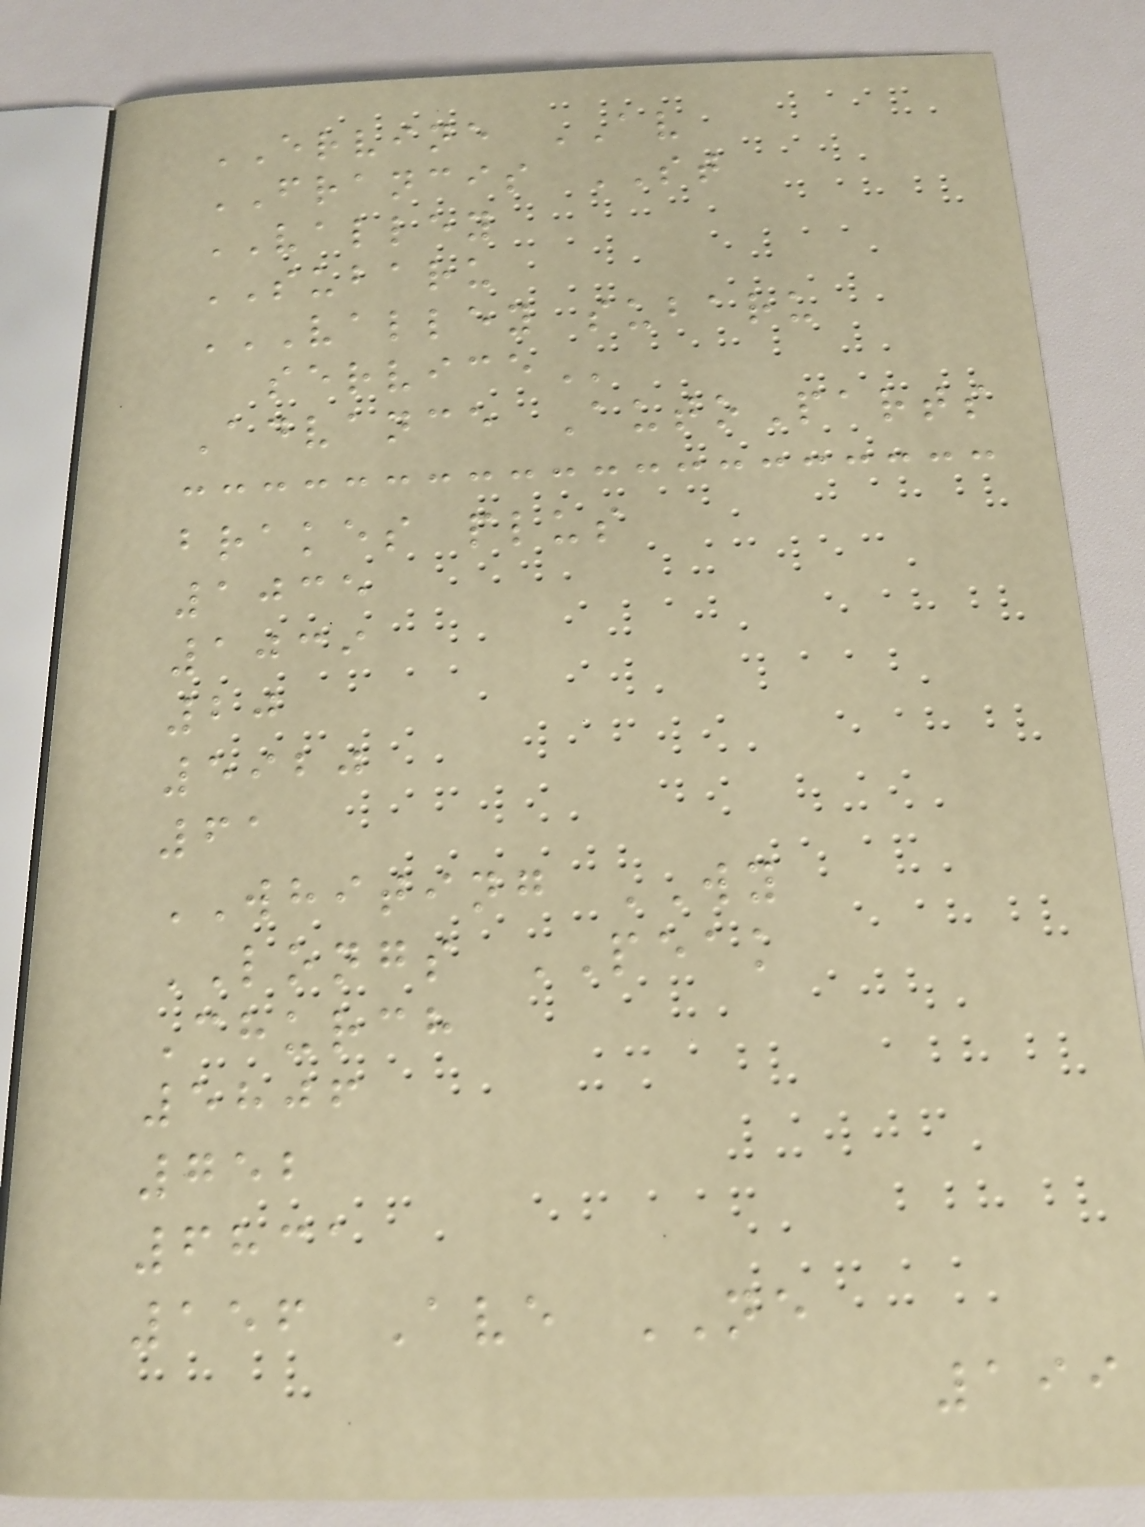ERVINE AV
FRANCIS ST
VALLEY
SUBARU
VALLEY SUBARU
SERVICE
Advance AutoParts
brakes plus
1035
1039
20
5920
61
WHITING WY
LONGS PEAK
Church
5806
752
6831
156 Ave NE
199
